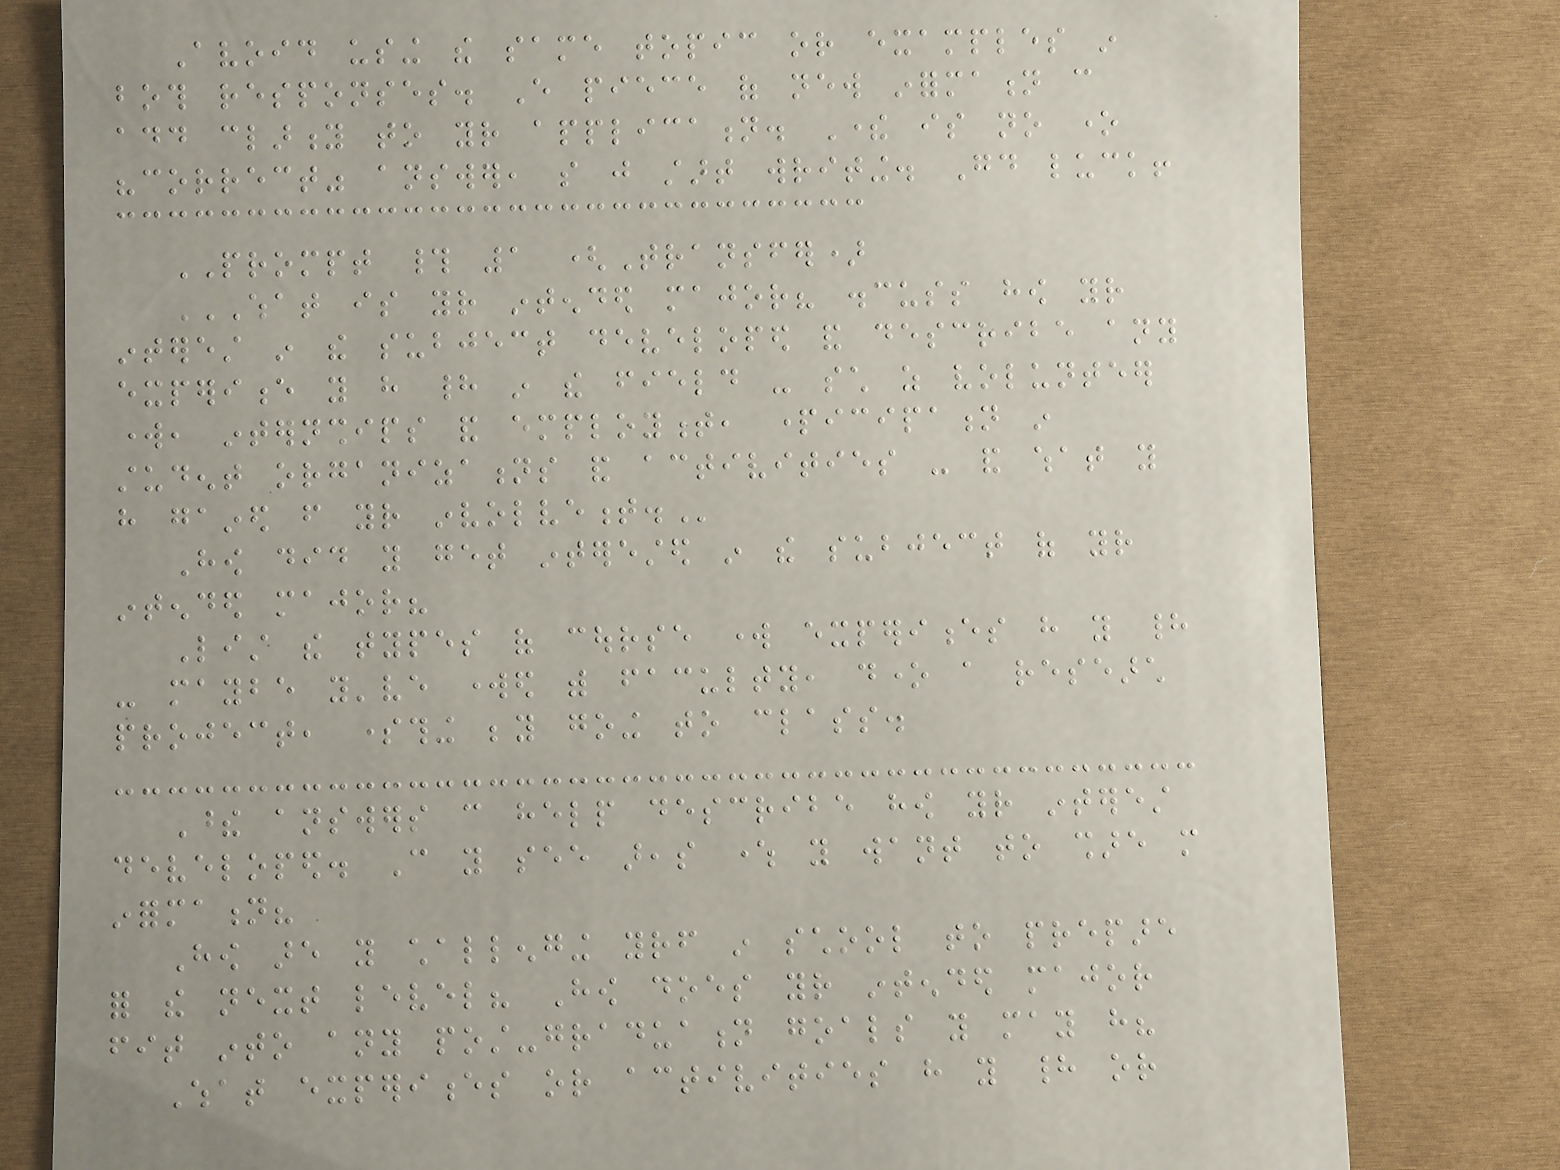Avoid using the same topic or examples in
both responses. Every piece of new information can
add clarity to your application. There is no one
"correct" answer, so just start writing. Good luck!
PROMPT # 1 (Transfer)
WHAT IS YOUR INTENDED MAJOR? DISCUSS HOW YOUR
INTEREST IN THE SUBJECT DEVELOPED AND DESCRIBE ANY
EXPERIENCE YOU HAVE HAD IN THE FIELD - SUCH AS VOLUNTEER
WORK, INTERNSHIPS AND EMPLOYMENT, PARTICIPATION IN
STUDENT ORGANIZATIONS AND ACTIVITIES - AND WHAT YOU
HAVE GAINED FROM YOUR INVOLVEMENT.
How did you get interested in the subject of your
intended major?
List the types of course work experiences have you had
- maybe you've worked with faculty, done a research
project, something beyond going to class.
These answers can help describe how your interest
developed. Can you see areas where you want to share more
information?
How are you challenging yourself in school to prepare
for the next level? How does your intended major
fit into any post-graduation goals you may have?
What experiences or activities have you had or
